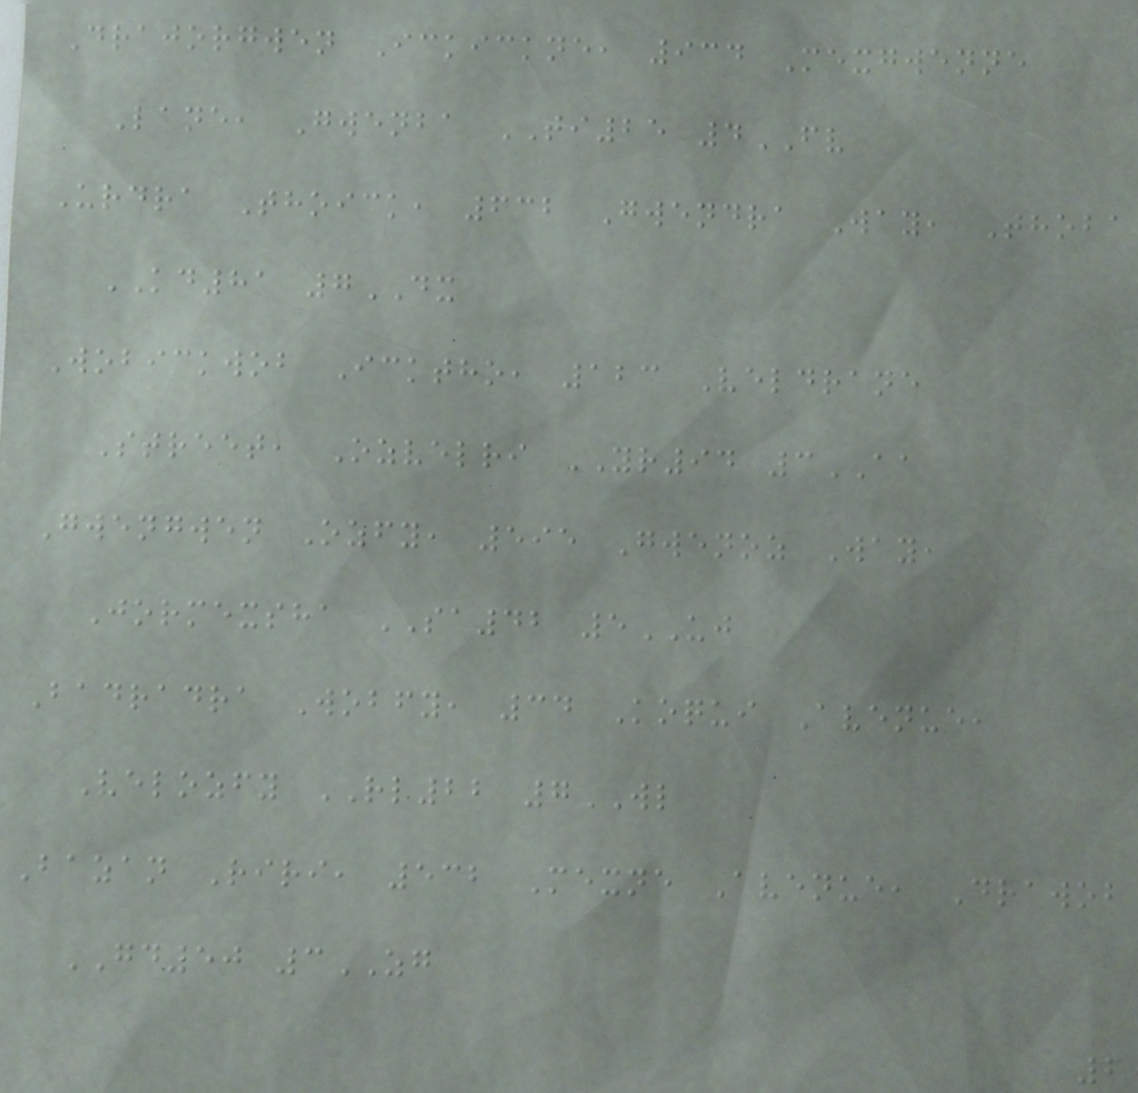Drajorgwen Ickickne, 934 Mexgwenne
Lane, Gwenba TI25 4FV
Urdra Thoick, 632 Gwendra Way, Thoba
KD81 7DX
Wobickwob Icktho, 123 Veldrane
Street, Ozvelri YR94 3AA
Gwengwen Ozfy, 595 Gwenoz Way,
Jormexsha SA42 5UJ
Badradra Wobfy, 34 Koqui Avenue,
Velozfy RL22 7WL
Bazan Riri, 532 Mexne Avenue, Drawob
GD50 3ZG
2
